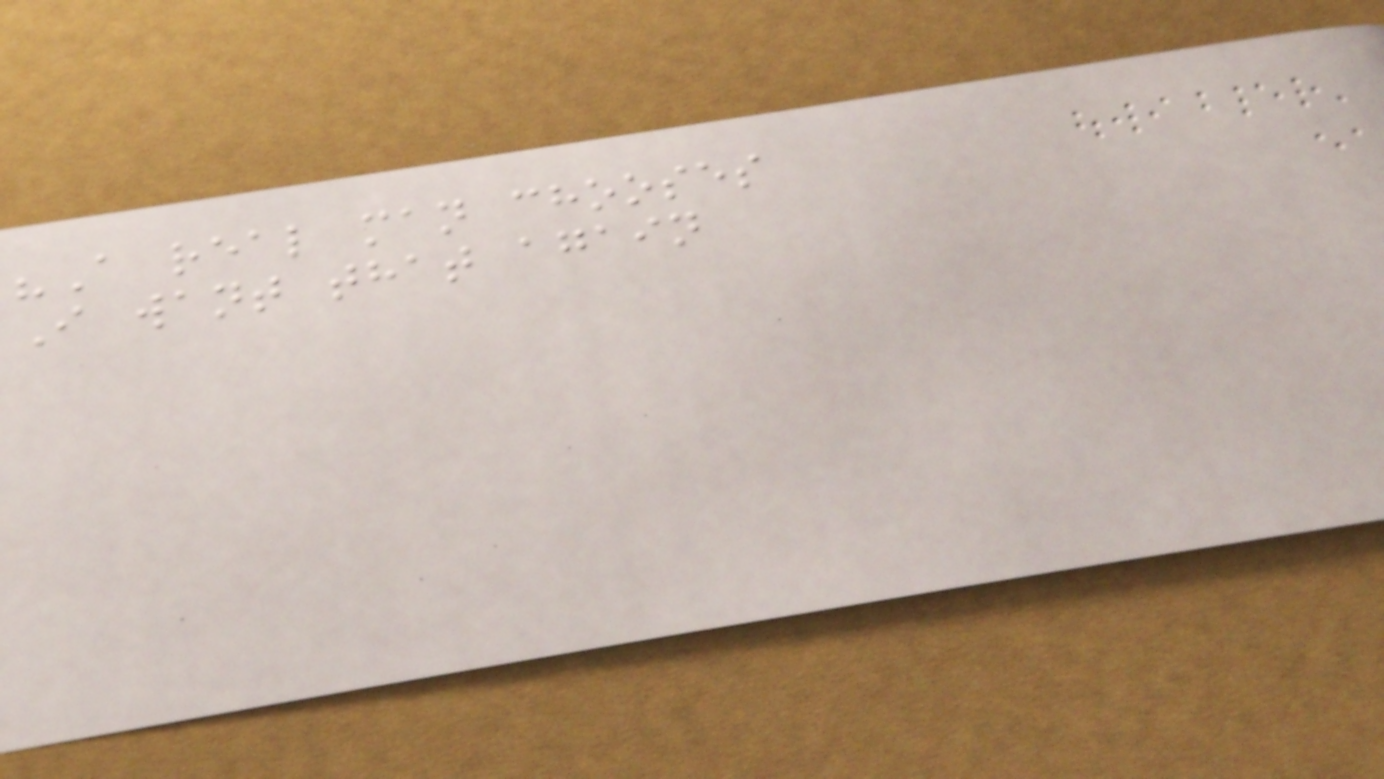"A real man chooses
I want that again
